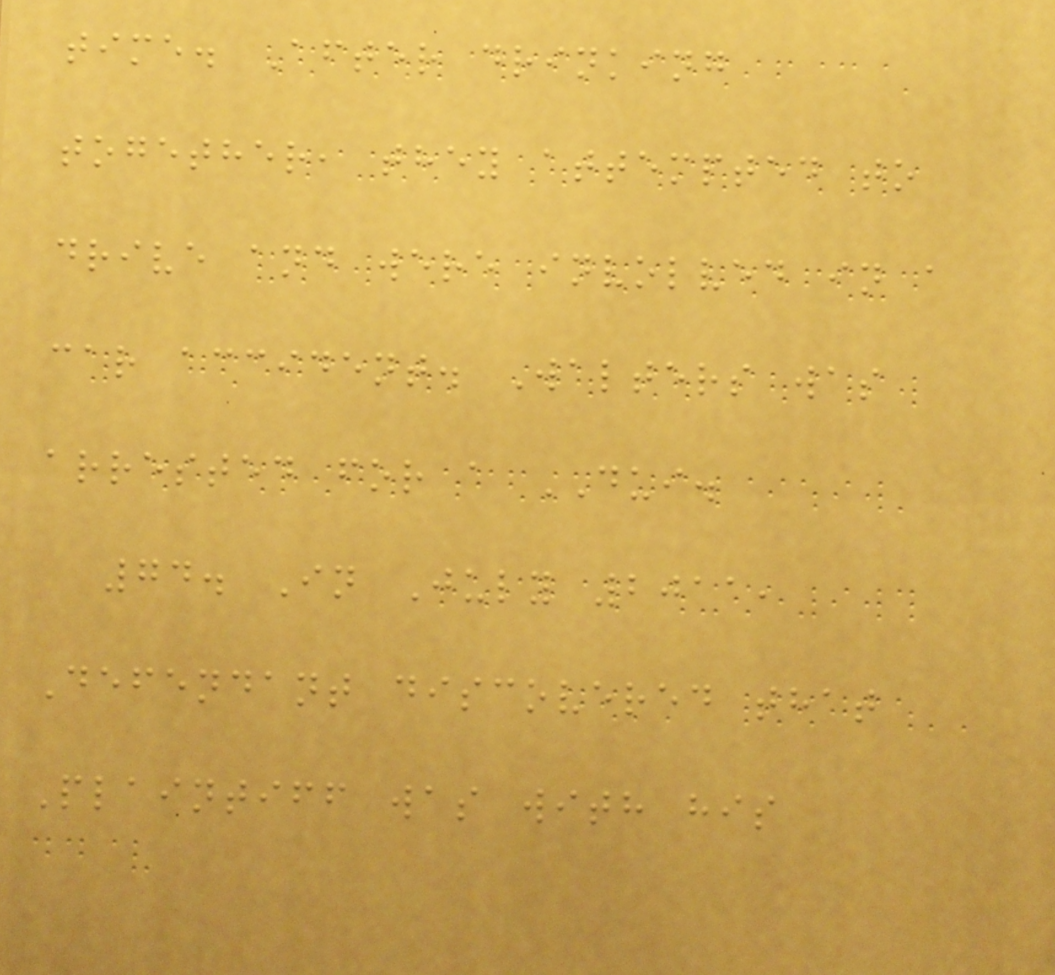time. After drinking
together, they attempted to
drive and were involved in a
car accident. Walters was
arrested for a DUI.
74. In July 2011,
Defendant discovered that
Plaintiff was with his
